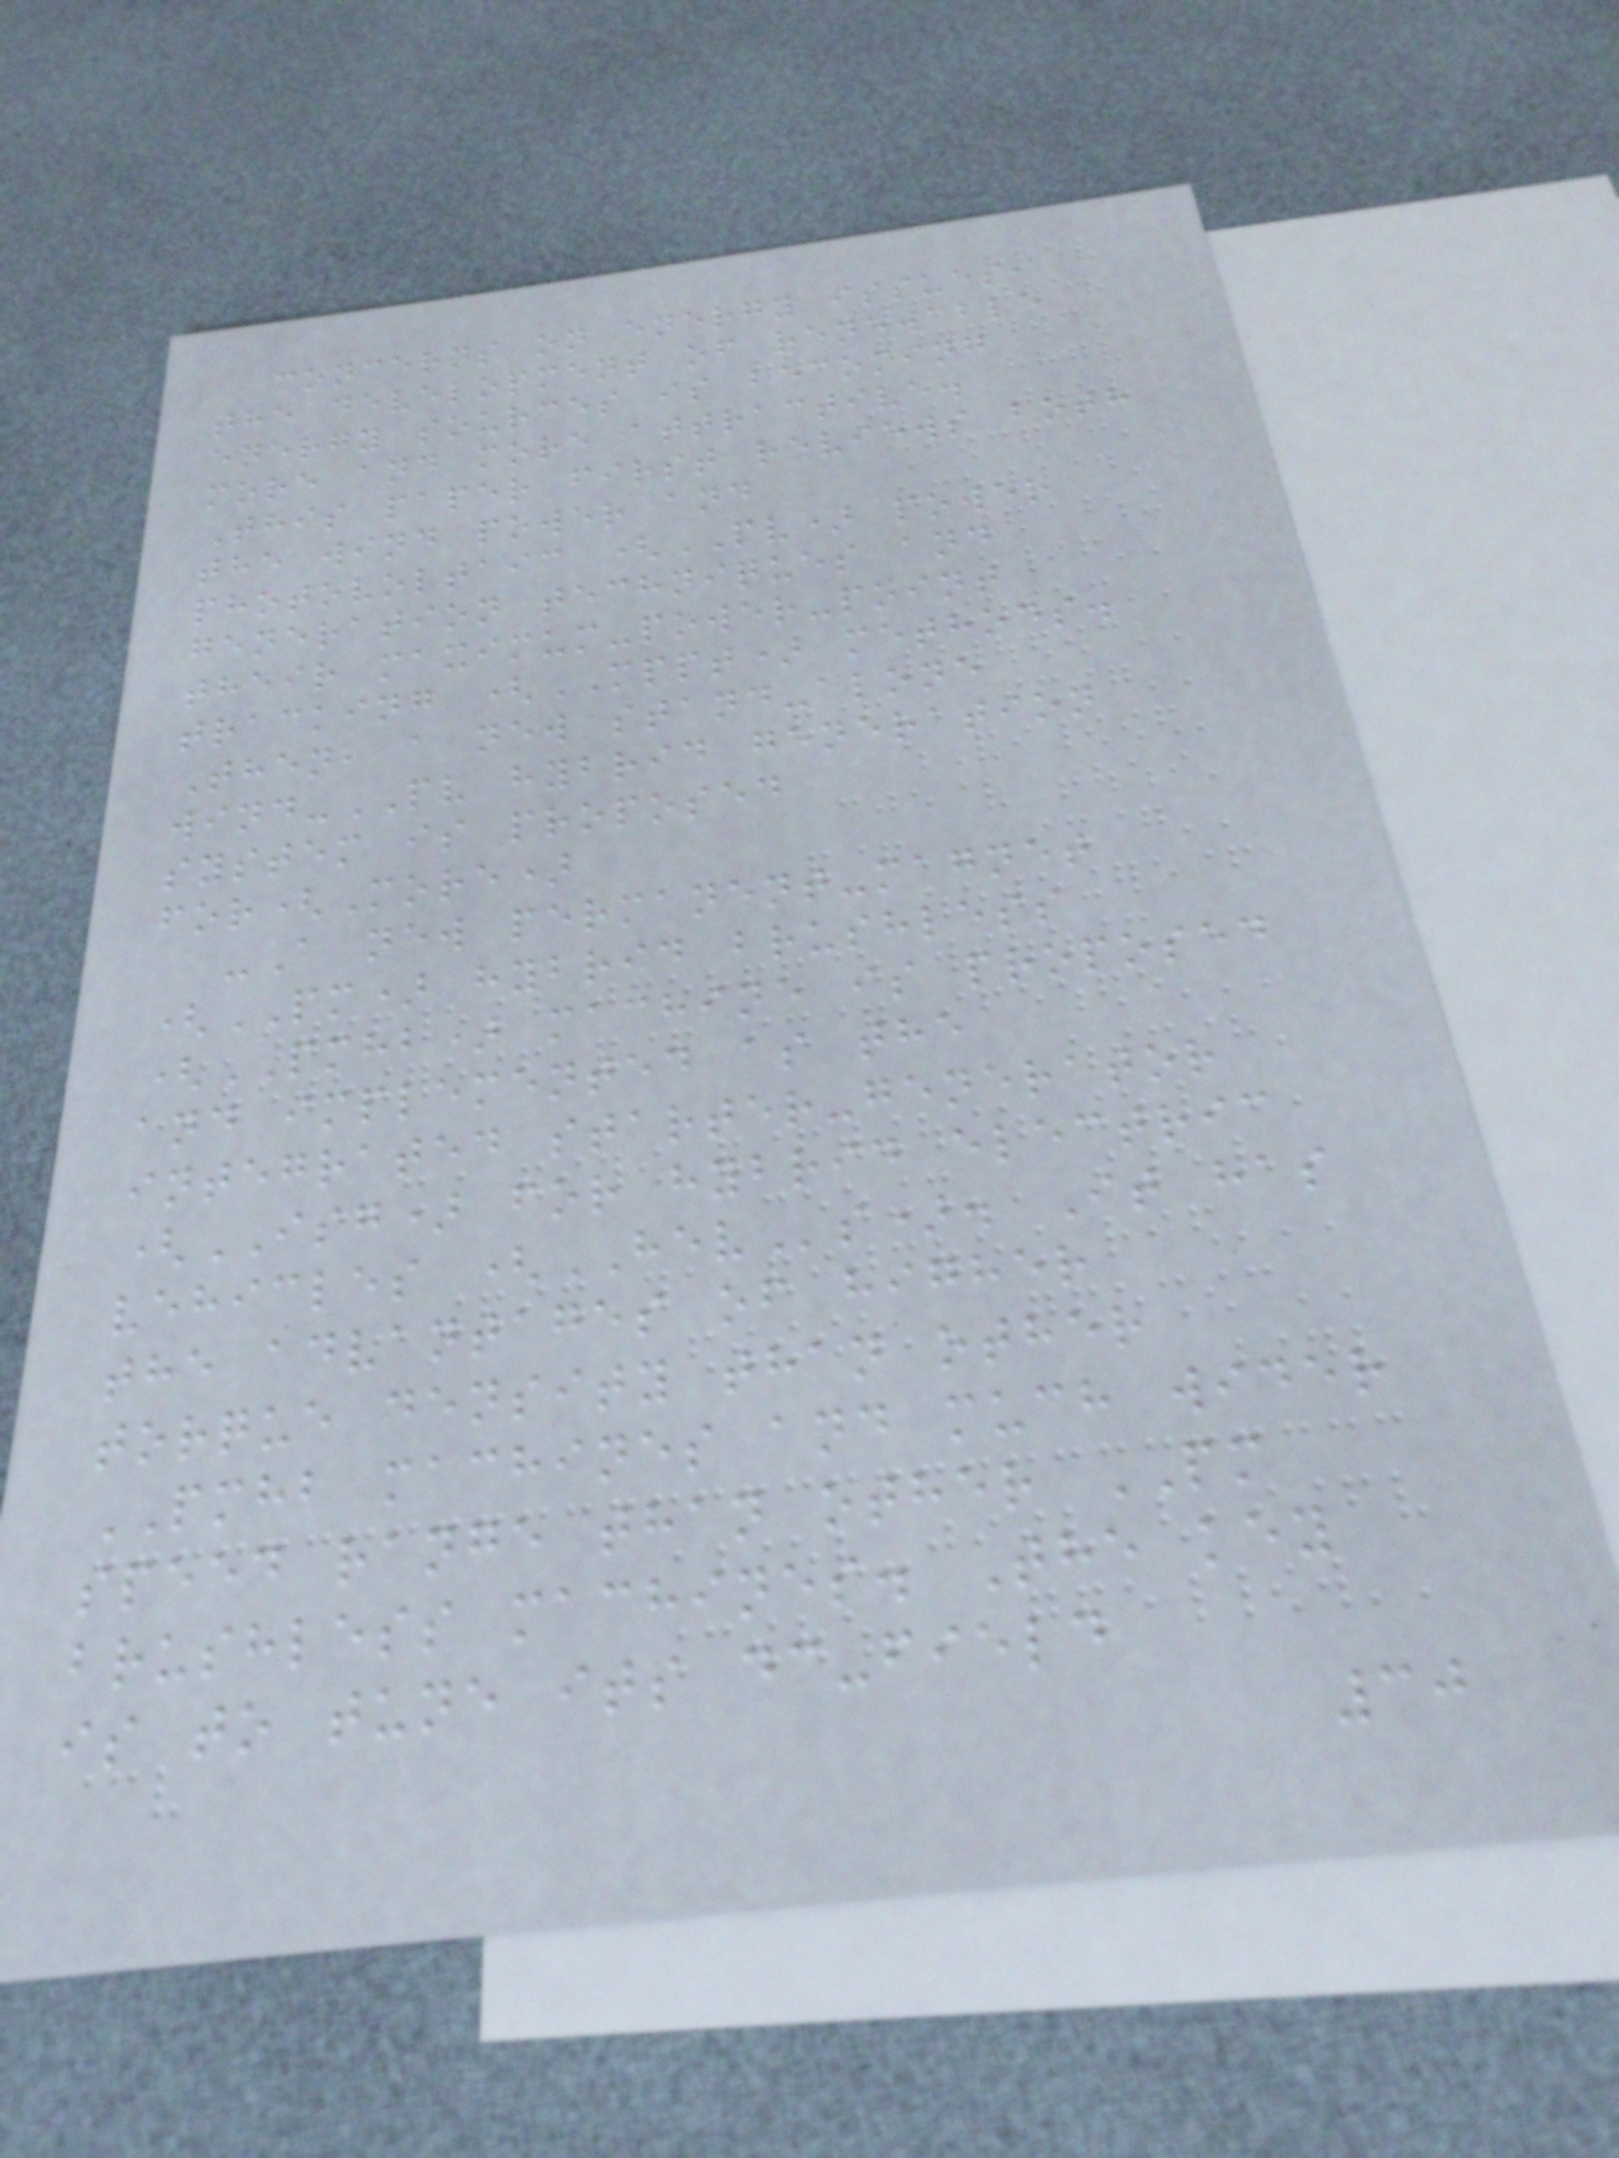concerns on energy issues,
the development of renewable
energy sources is becoming
more and more attractive.
This paper first reviews both
the wind power and
photovoltaic (PV) power
generation techniques and
their maximum-power-point
tracking (MPPT) methods.
Then, a new stand-alone
wind-PV hybrid generation
system is proposed
for(More)
-A new permanent-magnet
(PM) hybrid brushless
(PMHB) machine is proposed
and implemented as the
integrated starter-generator
(ISG) for hybrid electric
vehicles (HEVs). It has
the advantages of higher
torque density than other
PMHB machines and much wider
speed range than other PM
brushless machines. The key
is to tune its dc-field
30
